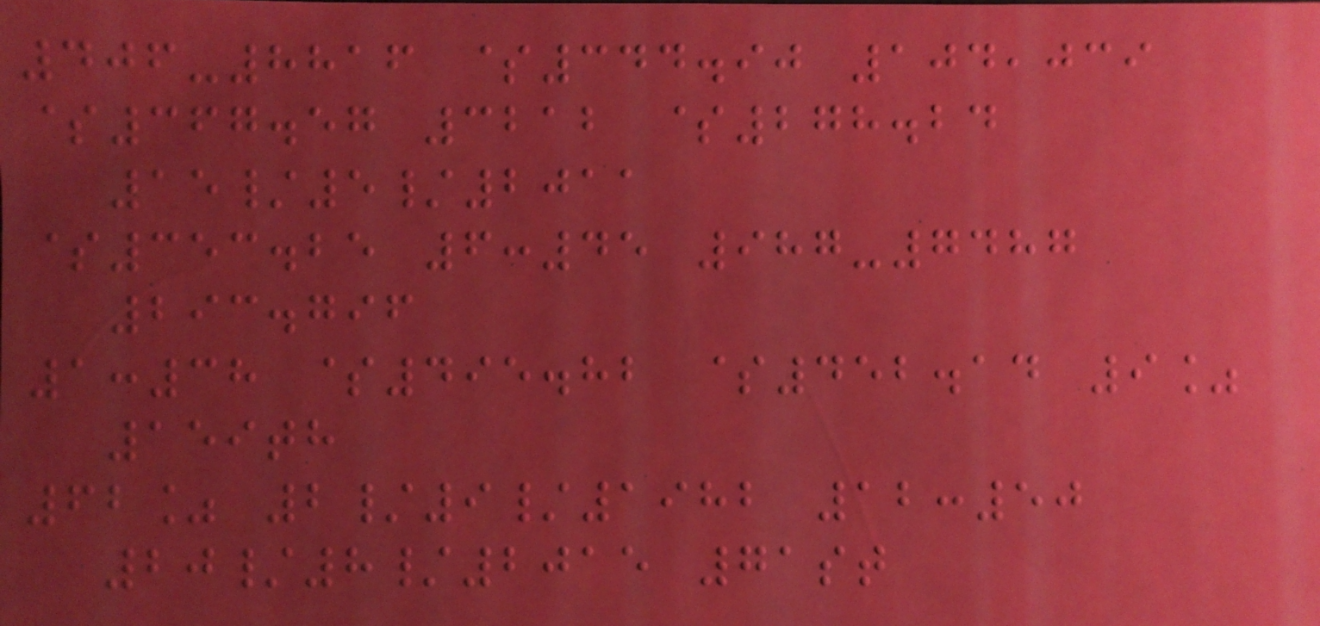406-8816 $344.90 104,039
$367.57 3212 $278.24
15/5/2011
$353.25 6:45 987-7487
293.796
1:38 $495.82 $452.14 9%
159th
62% 2/9/1982 12:50
20/8/2015 71st
